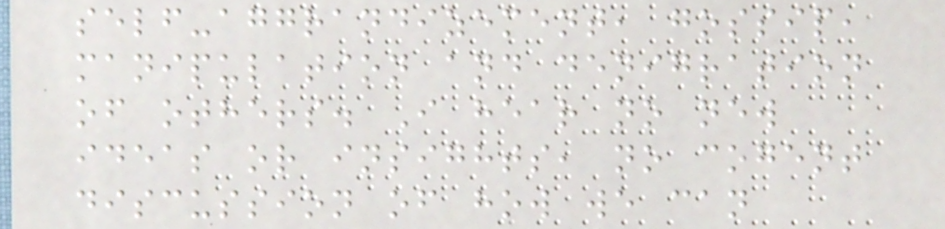self-aggrandizement, gossip,
manipulation and denigration
of others. I hear no new
ideas or insights, no cogent
discussion of how we can
